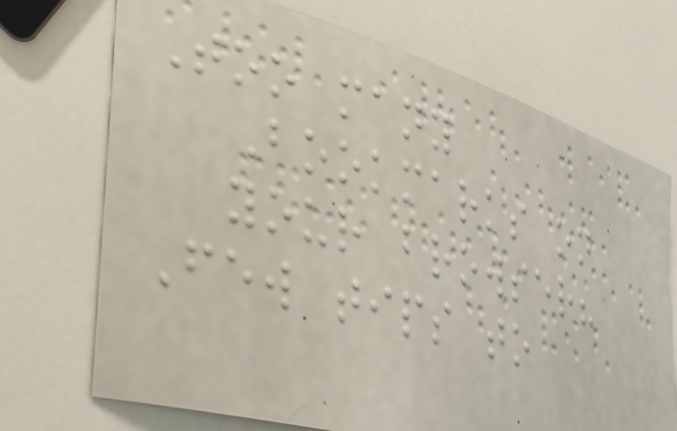Too many
Bookmarks on
your browser?
Few tips to
